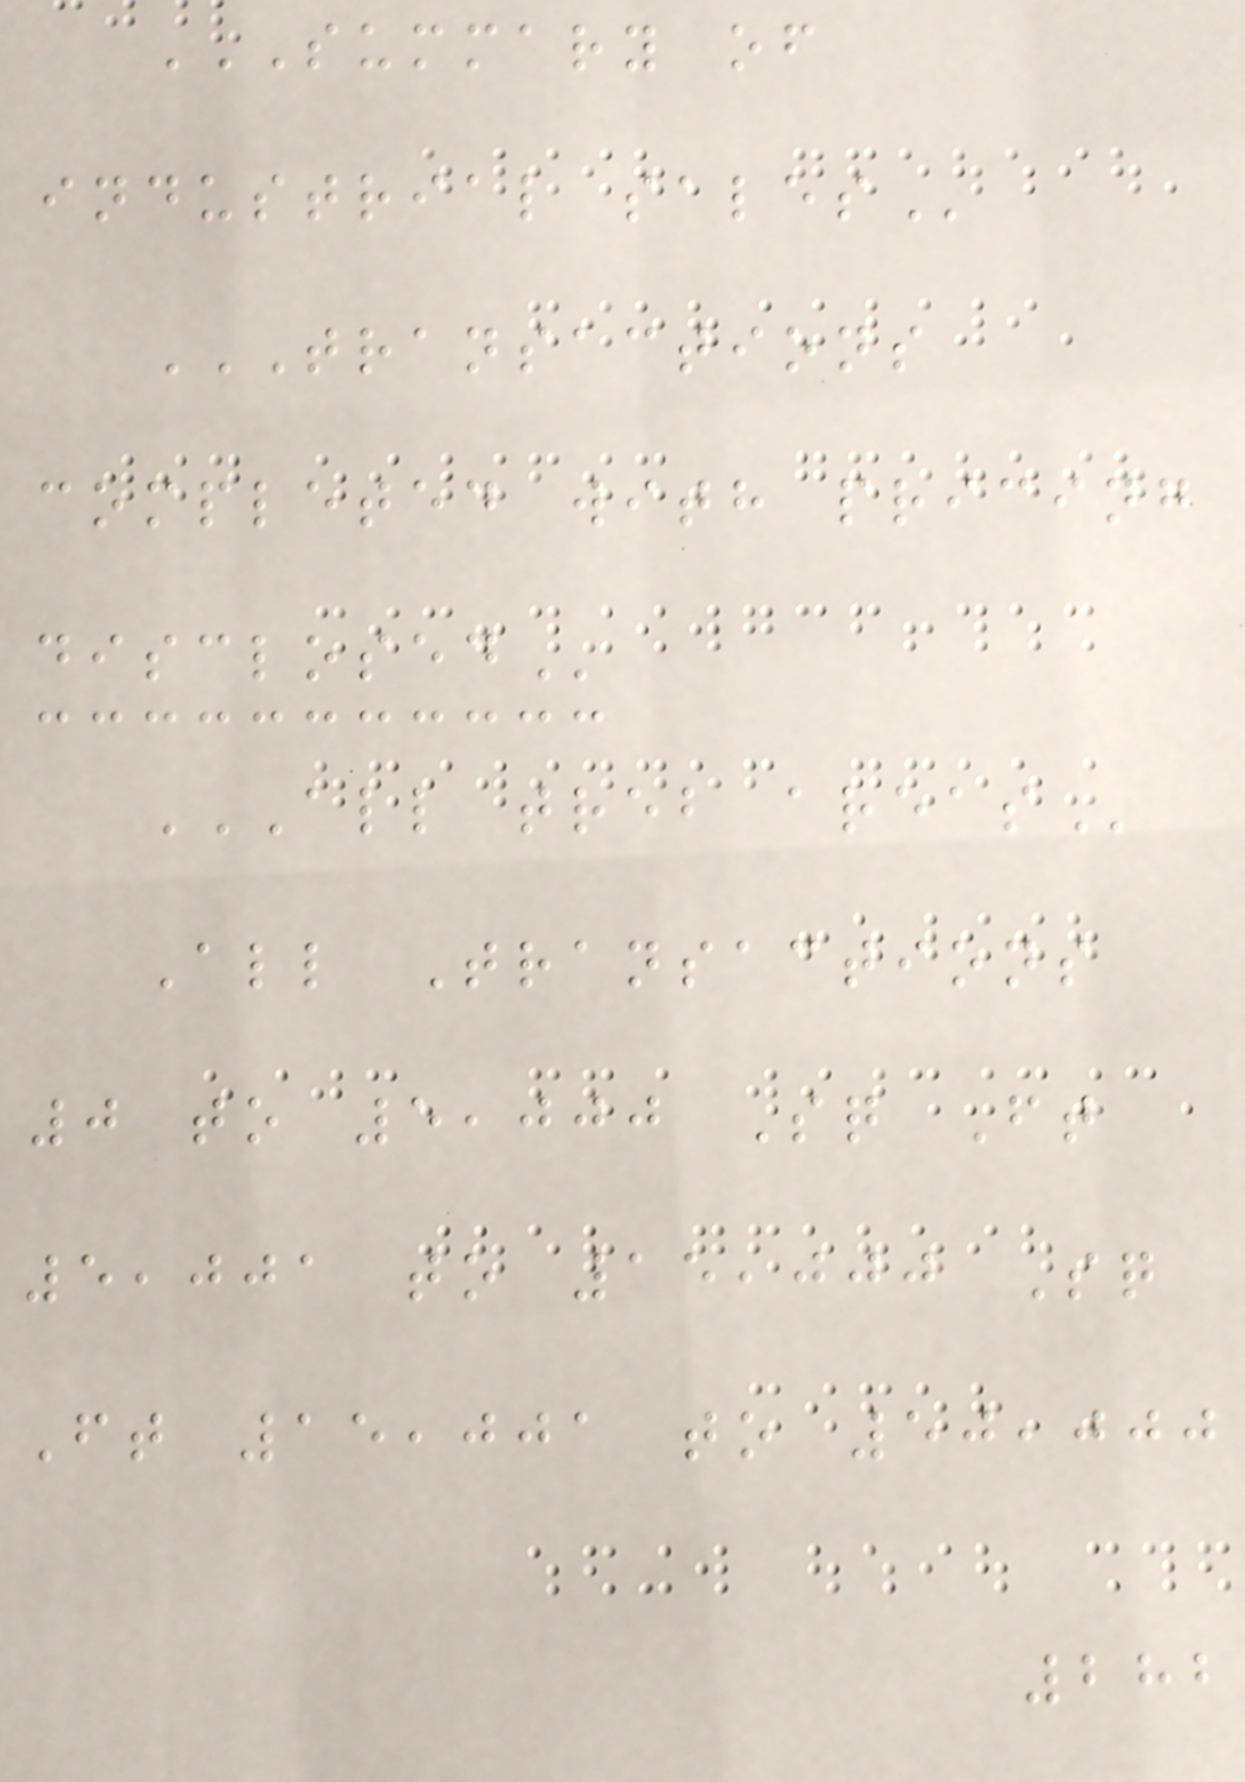SUMMARY OF
INDUSTRIAL SALES
TRANSACTIONS
COMPLETED WITH PRICING
DISCLOSED
ALL TREB AREAS
All Transactions
0 to 5,000 Sq Ft
5,001 to 15,000 Sq
Ft 15,001 to 50,000
282
